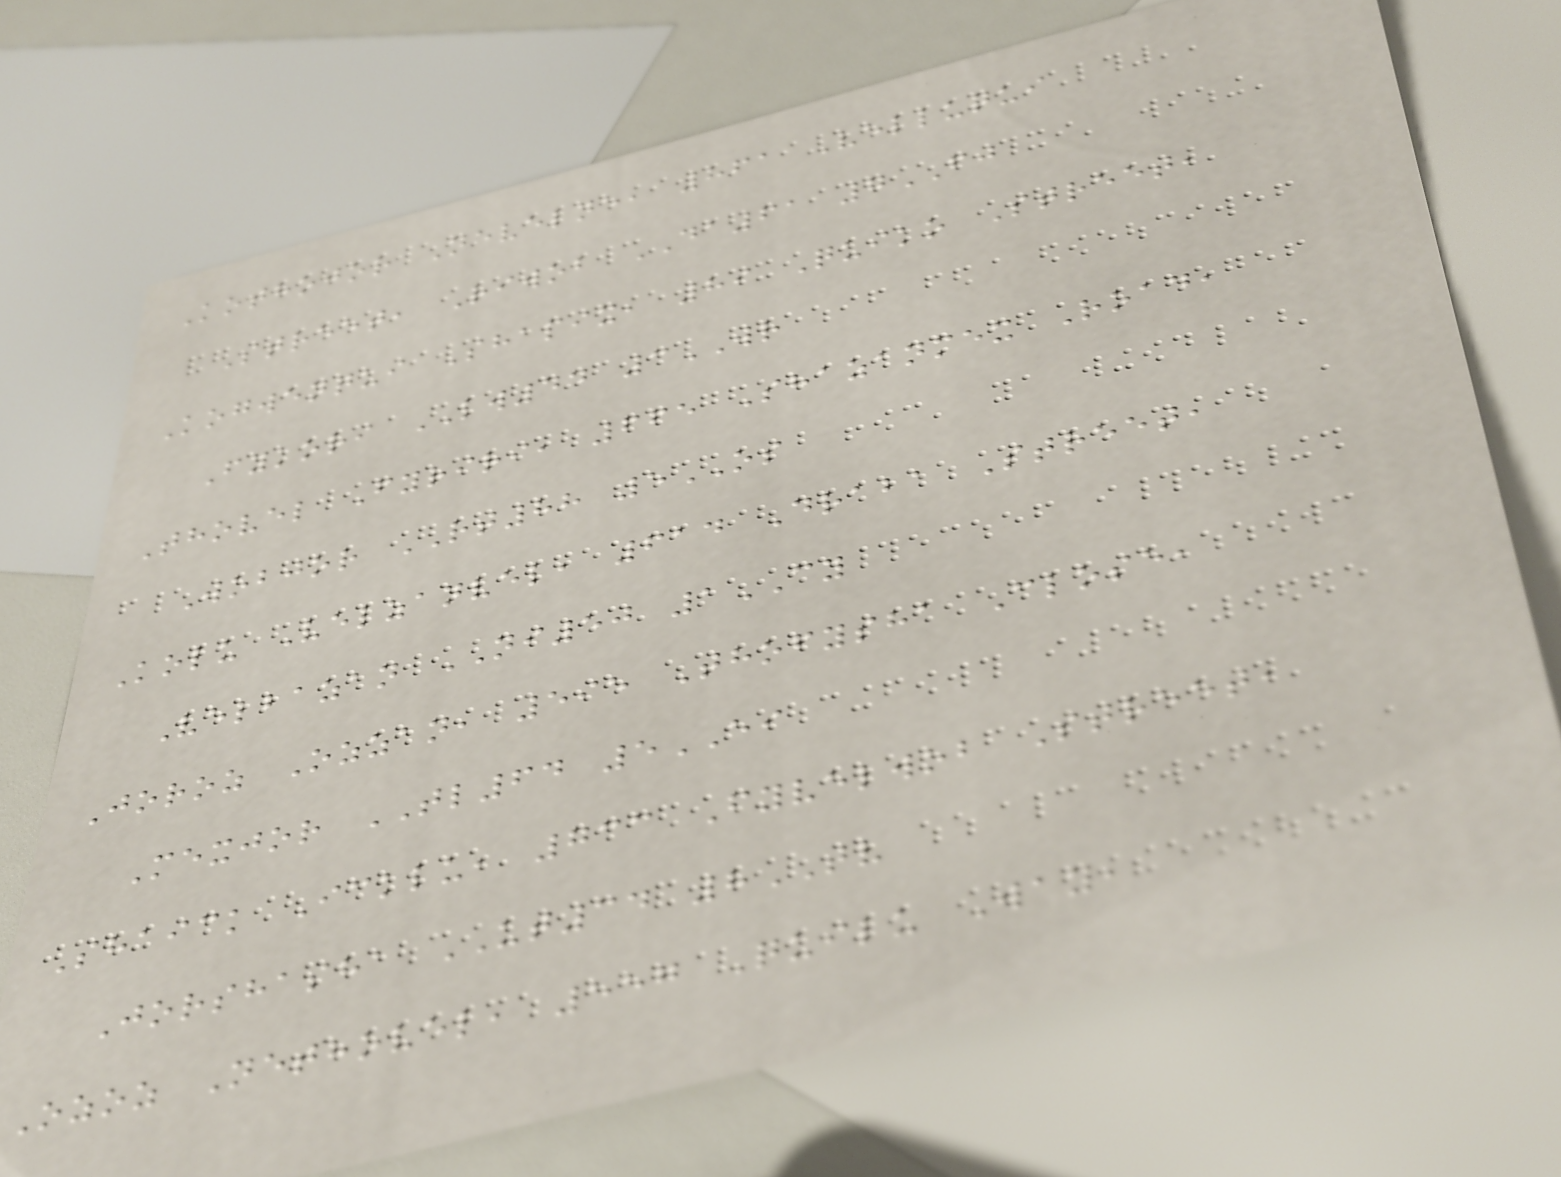Kothojor Nevelne, 861 Velluqui
Street, Riwob DA61 7FJ
Kogwenqui Shapix, 89 Quiko Street,
Fykori LW44 3WR
Thovel Fyriri, 665 Shazanmex Road,
Wobjor RT88 5OS
Kolu Velzanvel, 614 Draba Street,
Velbazan NI50 1CY
Joroz Ozzan, 595 Thofysha Close,
Mexjor TL64 5EI
Shaick Icklu, 733 Fyvelwob Street,
Jorshasha UT34 8TV
Ozoz Nethovel, 557 Quilu Way,
